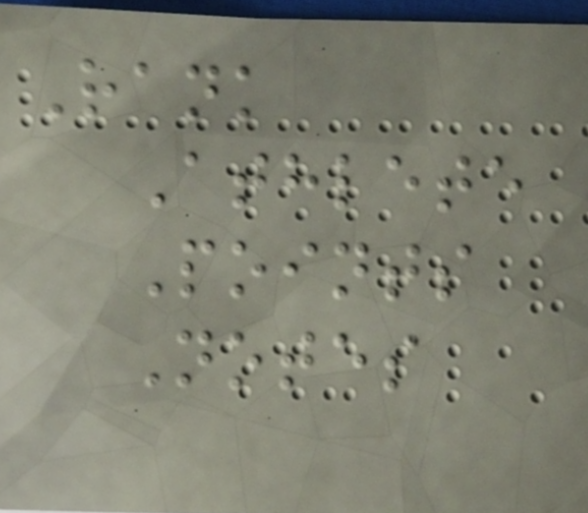Rank
Athlete
Points
Notes
